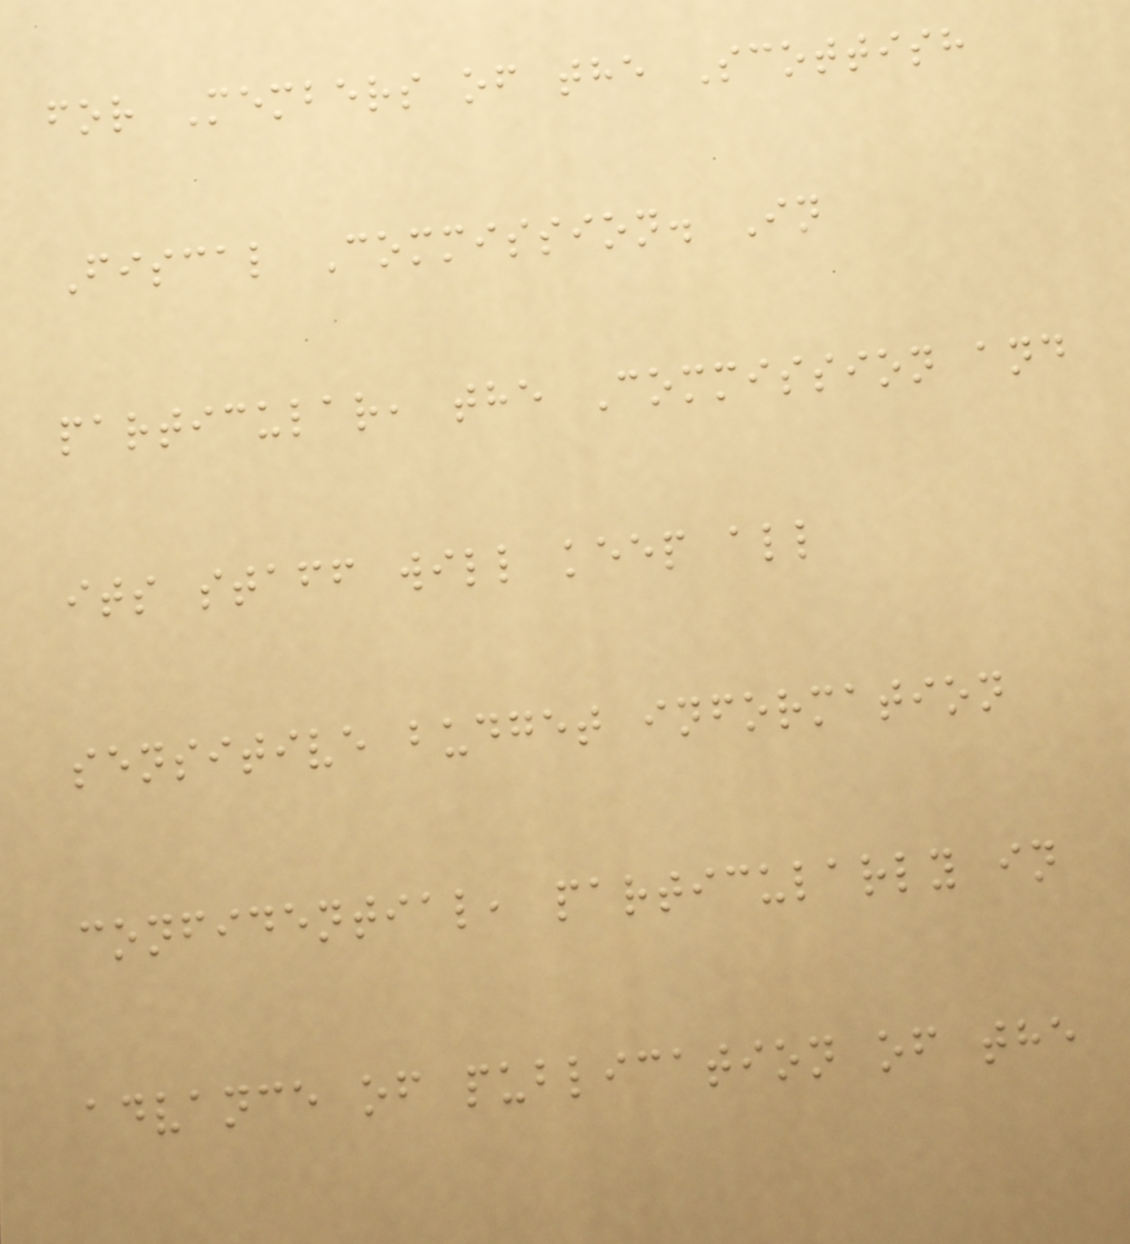for Members of the Scottish
Fiscal Commission. In
particular, the Commission and
its staff will keep all
sensitive budget information
confidential, particularly in
advance of publication of the
